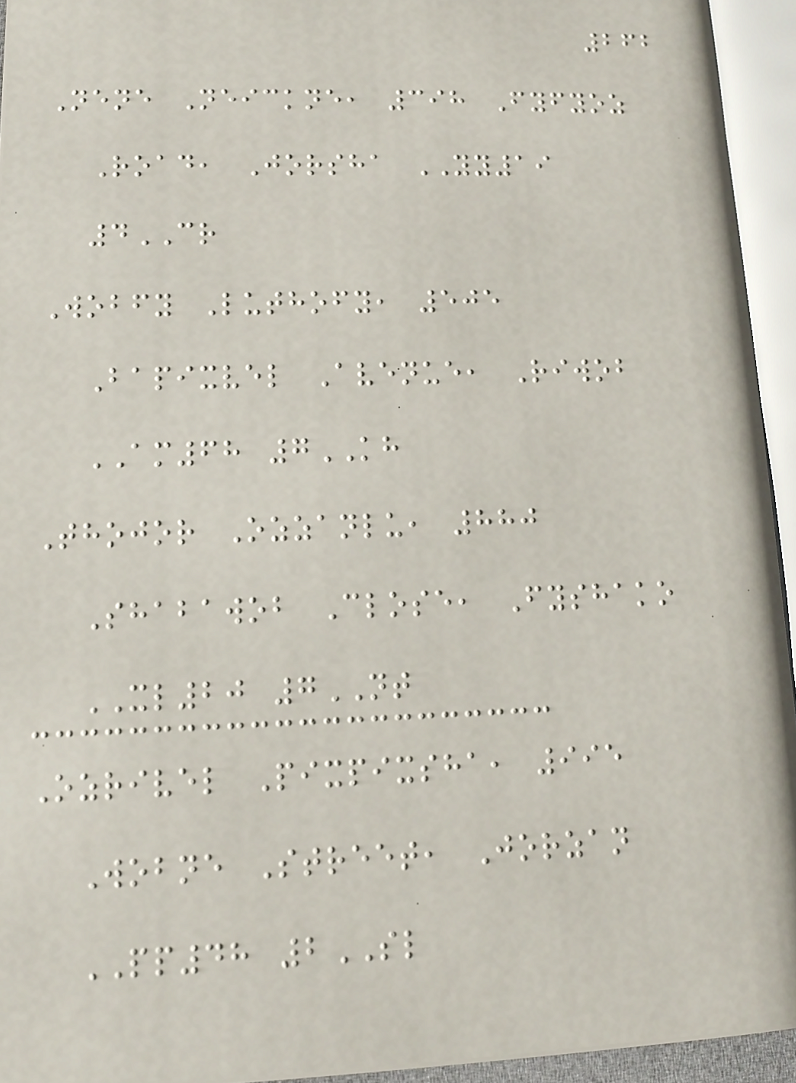262
Nene Neickne, 398 Fyfyoz
Road, Jorsha YY19
4CR
Wobfy Luthofy, 505
Bapixvel Avenue, Riwob
AM68 7KH
Thojor Ozzanlu, 880
Shabawob Close, Fyshako
XL20 7NT
Ozrivel Pixpixsha, 995
Wobne Street, Jorzan
PP48 2SL
